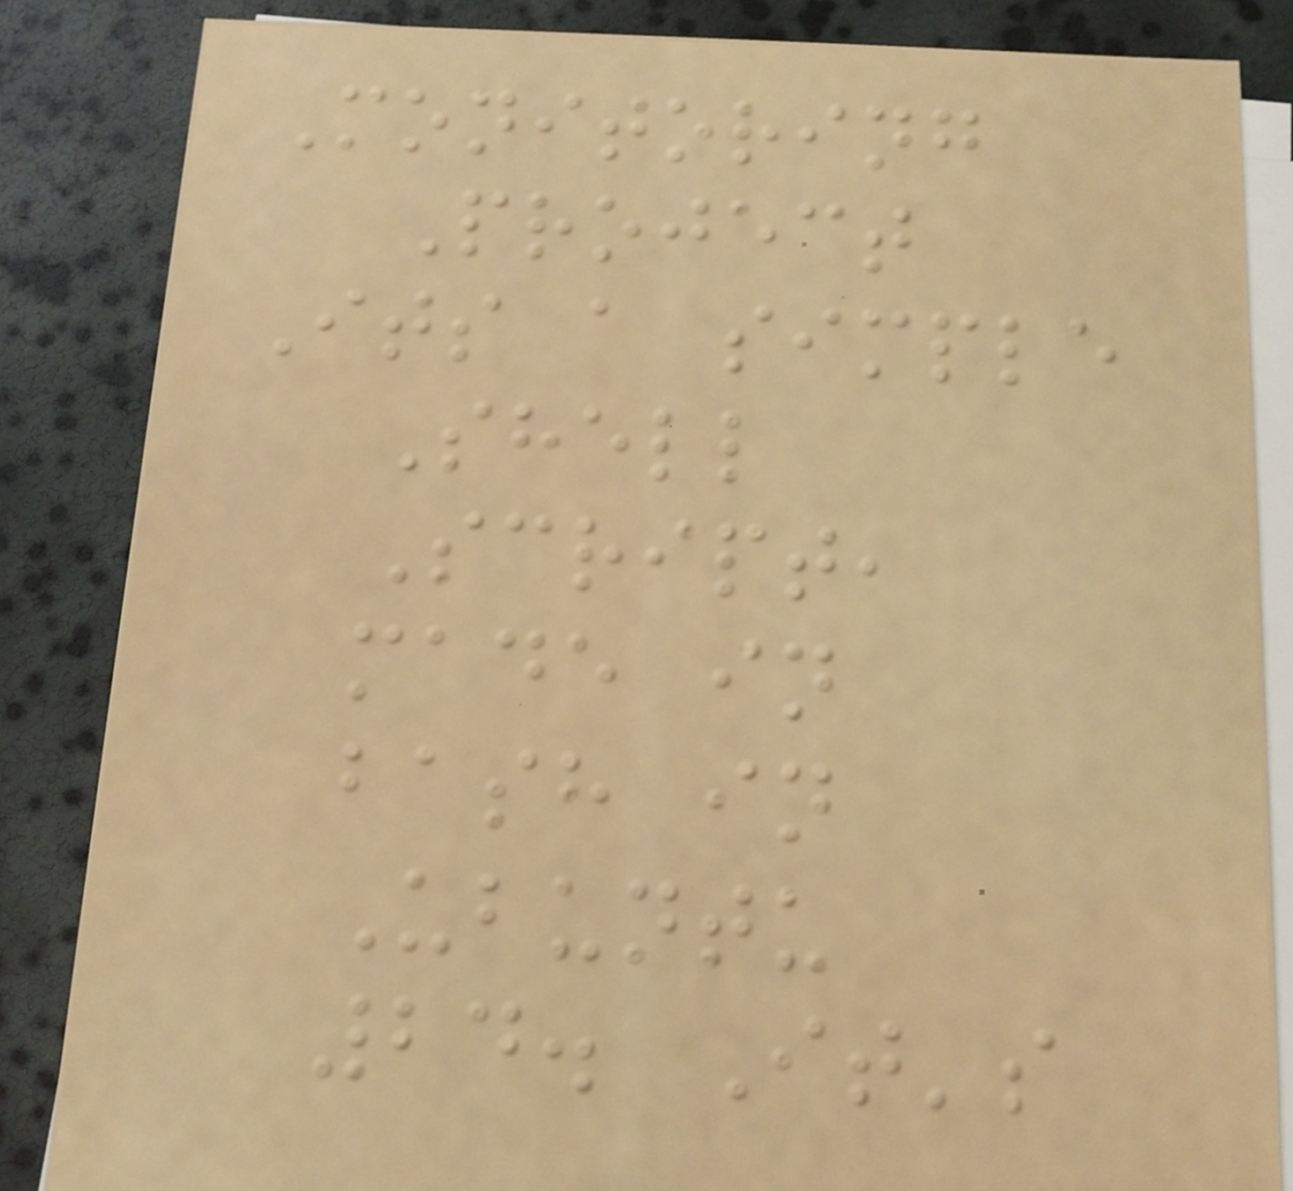Monitoring
Project
Its a simple
Shell
Script,
made in
bash in
Ubuntu
24. It's
